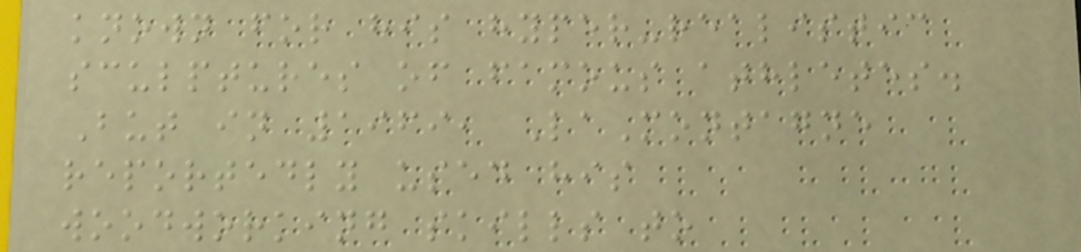known for his hyper-realistic
sculptures of famous athletes.
But in 1969, LaMontagne
reportedly used his
woodworking skills to
